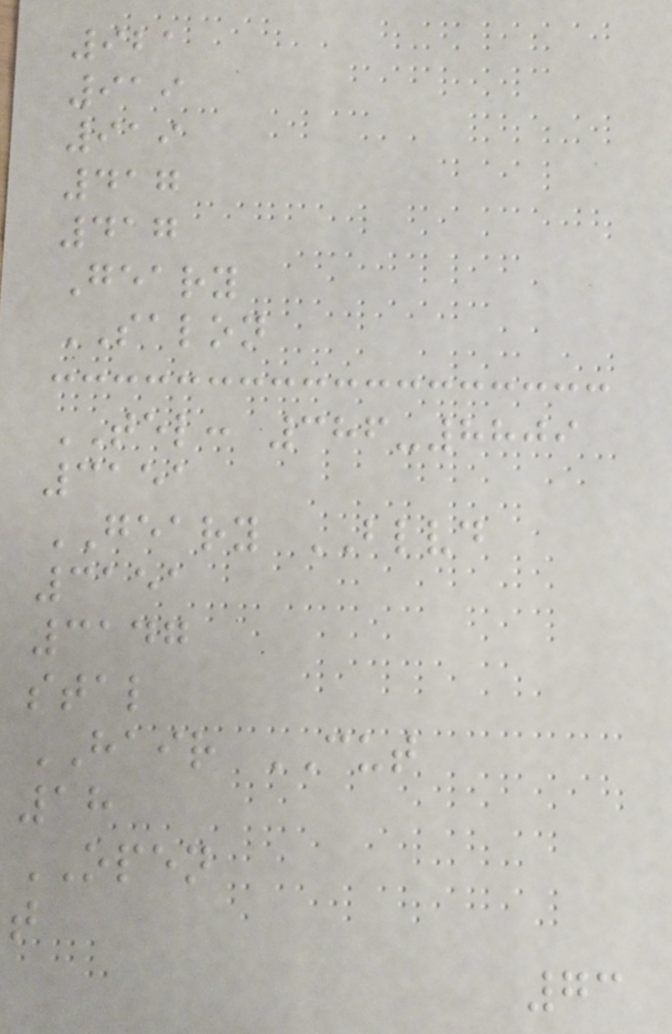921
919
919
417
417
Geary
SALON
TEL: 386-8809
3151
GEARY BLVD
3151
3147
stal
HAIR CUT
18
OPEN
t
73
